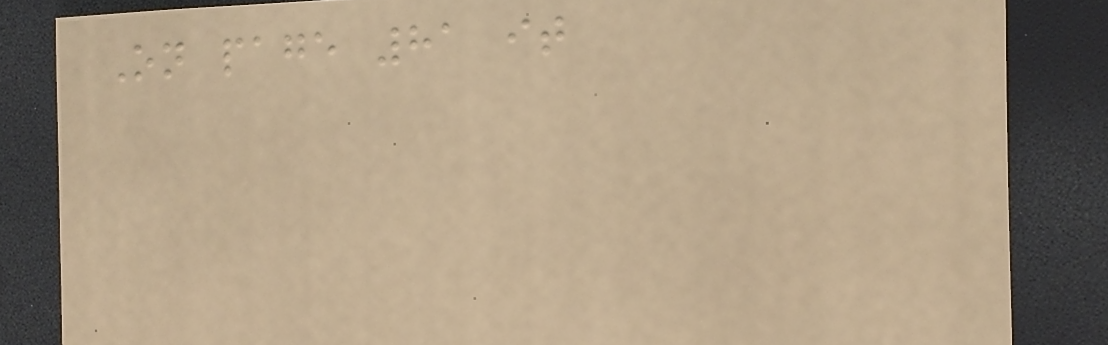On page 81 it
